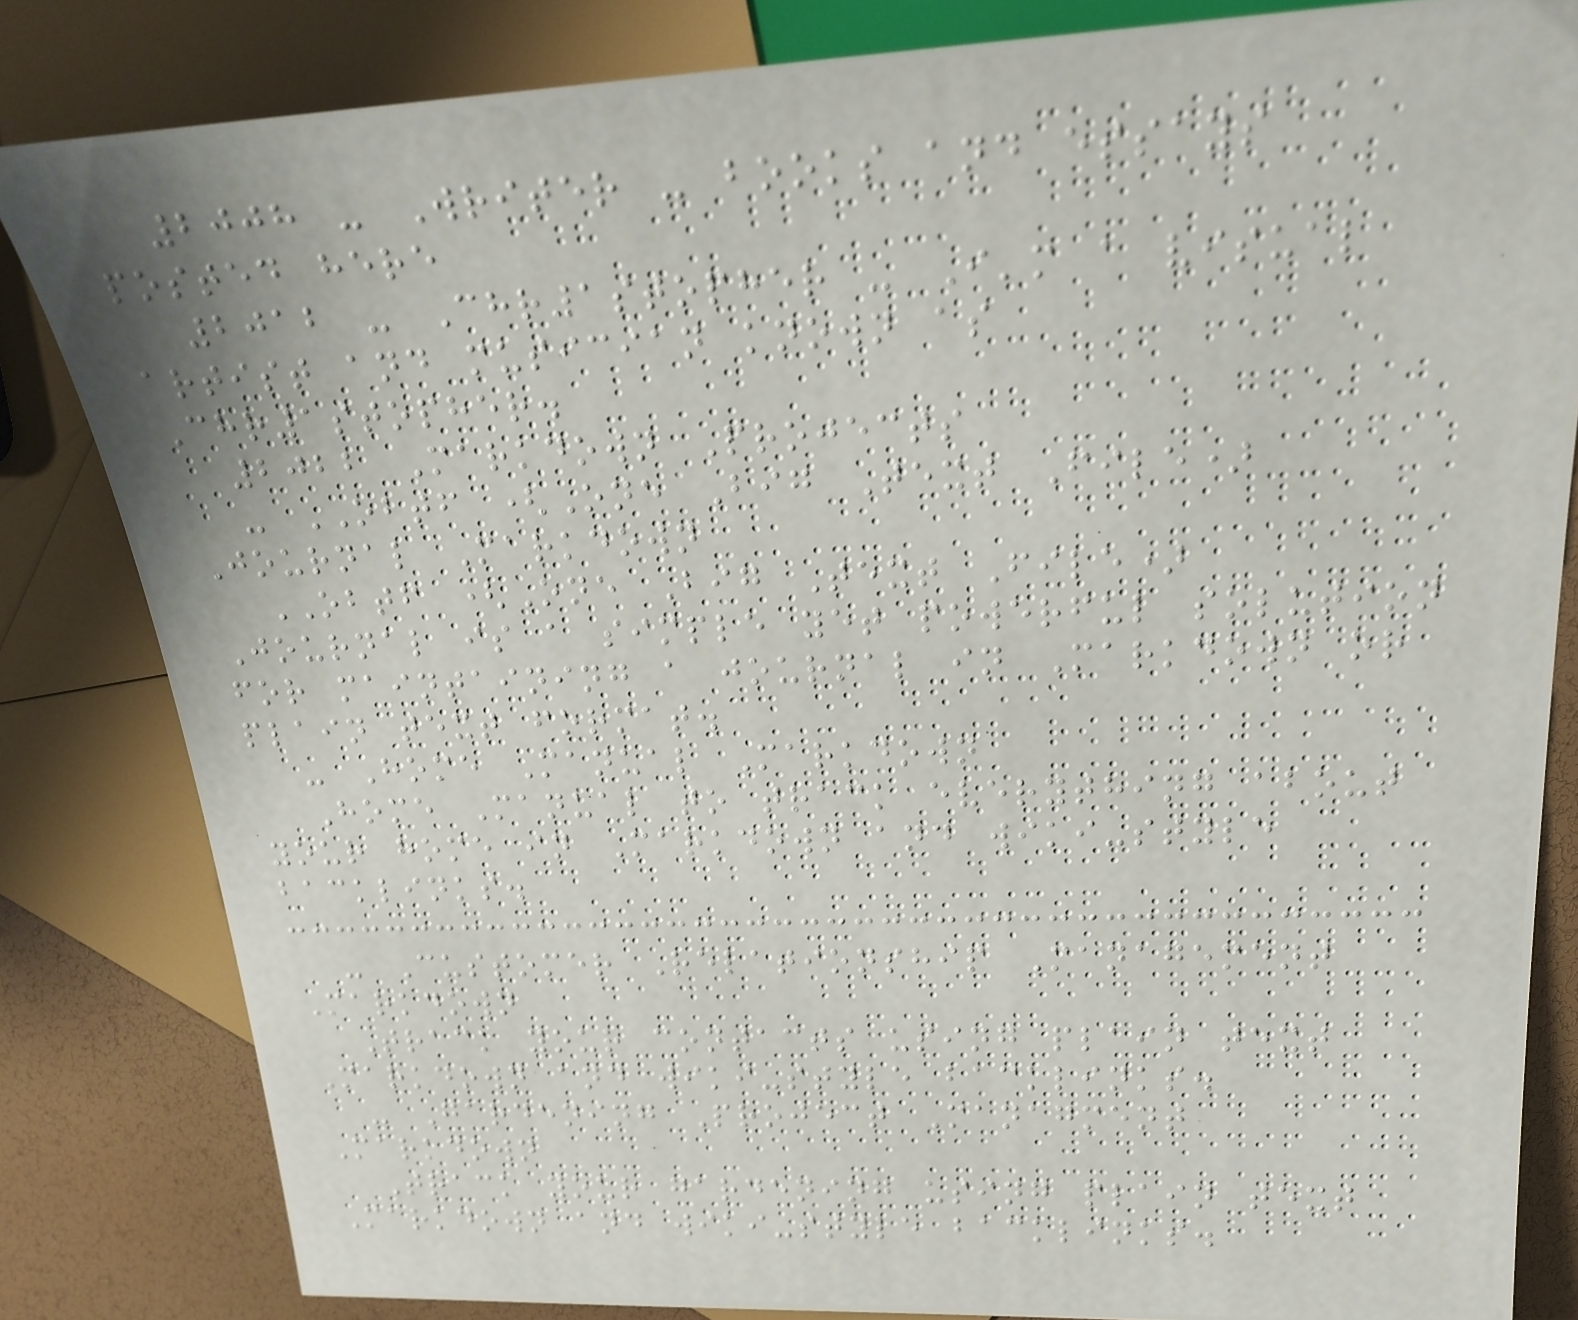2008 - Writer - books and essays
posted here
2012 - Chr1stopher - I'm a visual
artist and musician known as
Chr1stopher.
2022 Markdown Projects
- OBTF (One Big Text File)
Journal Markdown
OBTF (One Big Text File)
Journal is a simple yet powerful solution
for maintaining a journal in Markdown or
plain text format.
- Home Manual Markdown
Home Manual to track everything about
your home in Markdown and wiki-style
backlinks.
- Customer Relationship Management
Markdown
Track your contacts using plain text
Markdown and wiki-style backlinks.
- Gardening Project Managment
Markdown
Track your gardening using plain text
Markdown and wiki-style backlinks.
